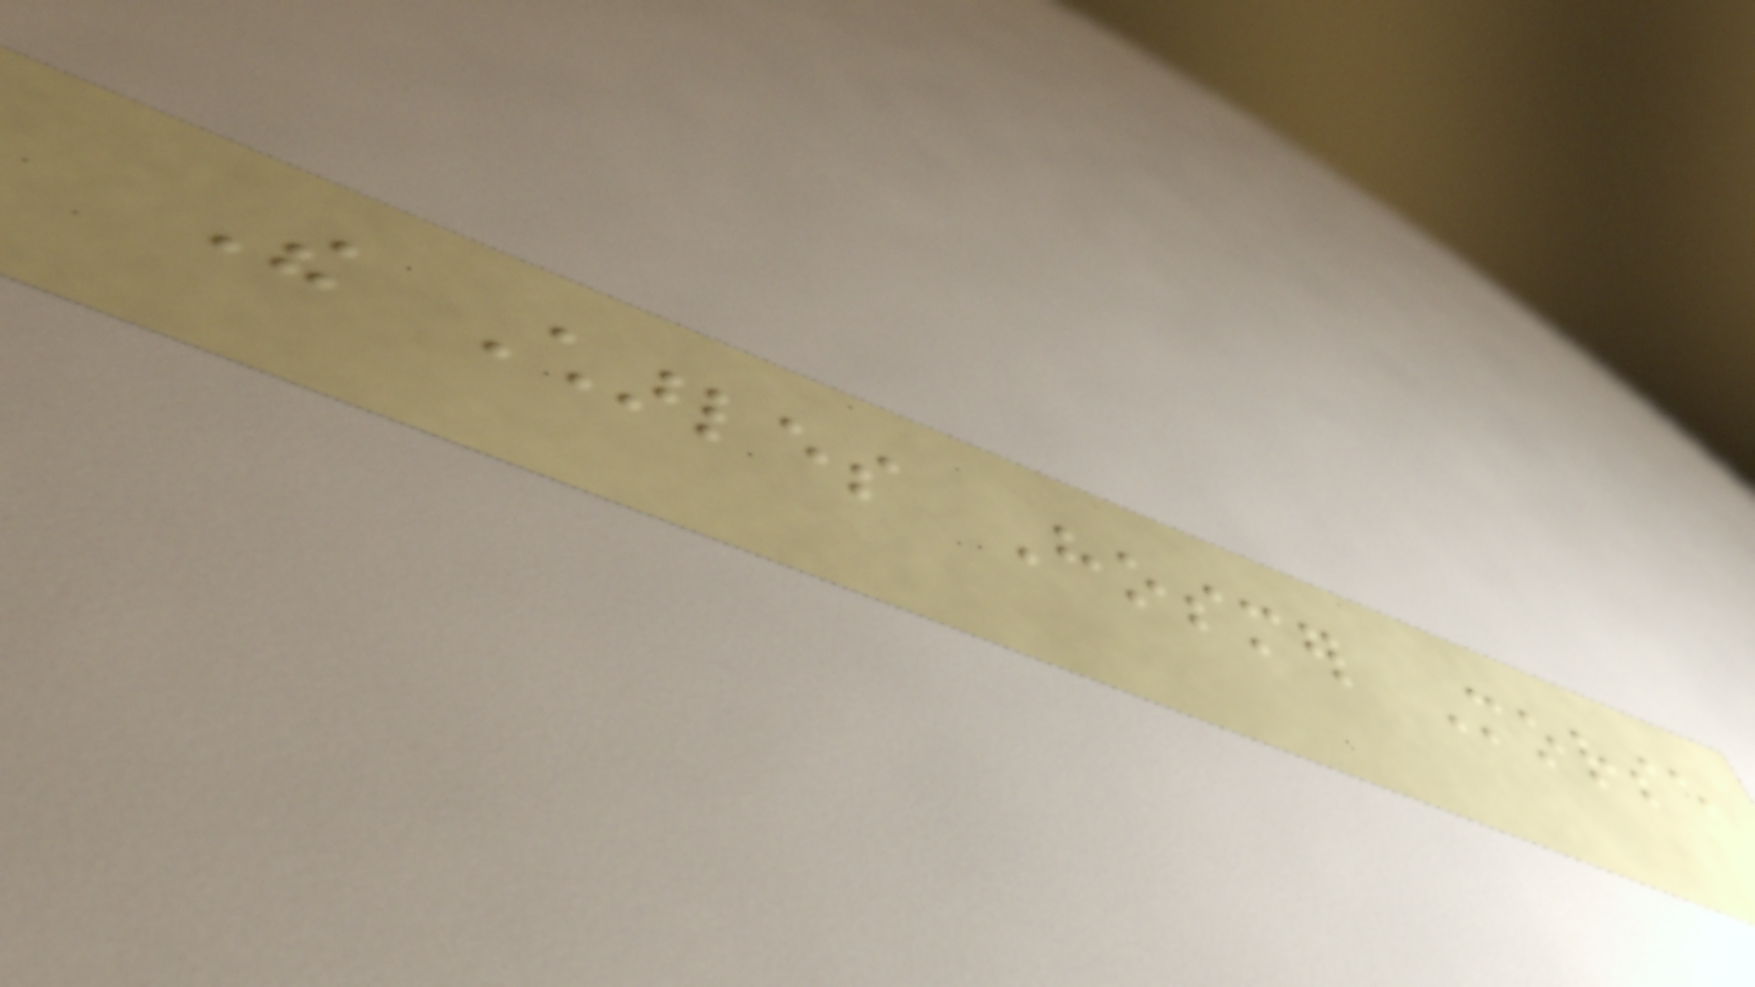The Charles Hosmer Morse
